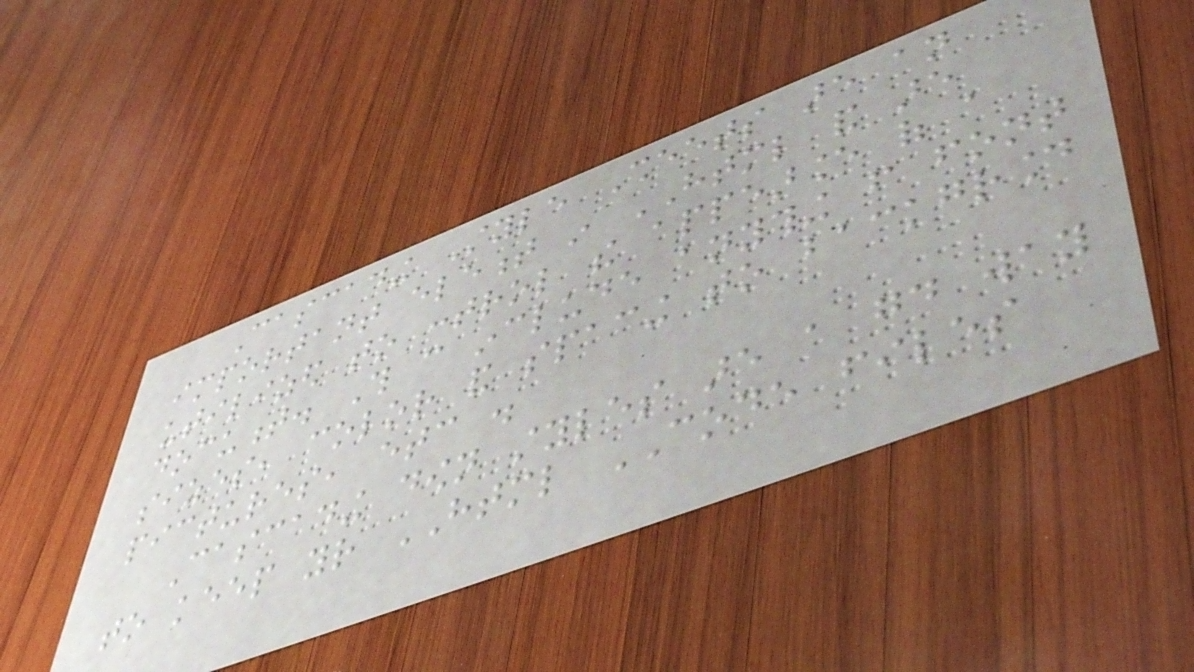Cascading Style Sheets are an
important element in HTML and are
utilized to control the appearance of a
document. This can include anything from font
sizes, color and spacing to background
pictures, etc .
Cascading down styles are a good way
to keep your HTML CODE files
